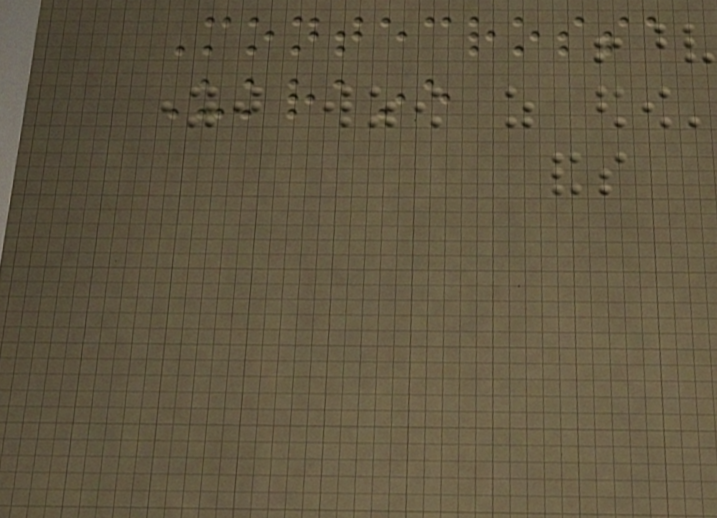Montecrossa
Ukraine
